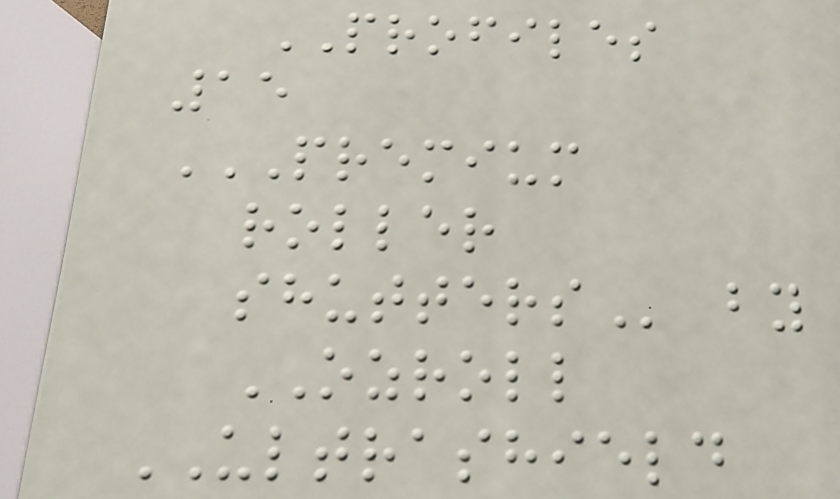PROFILES
15
PREMIUM
ROLLER
SHUTTERS by
OZROLL
ULTRASHIELD
